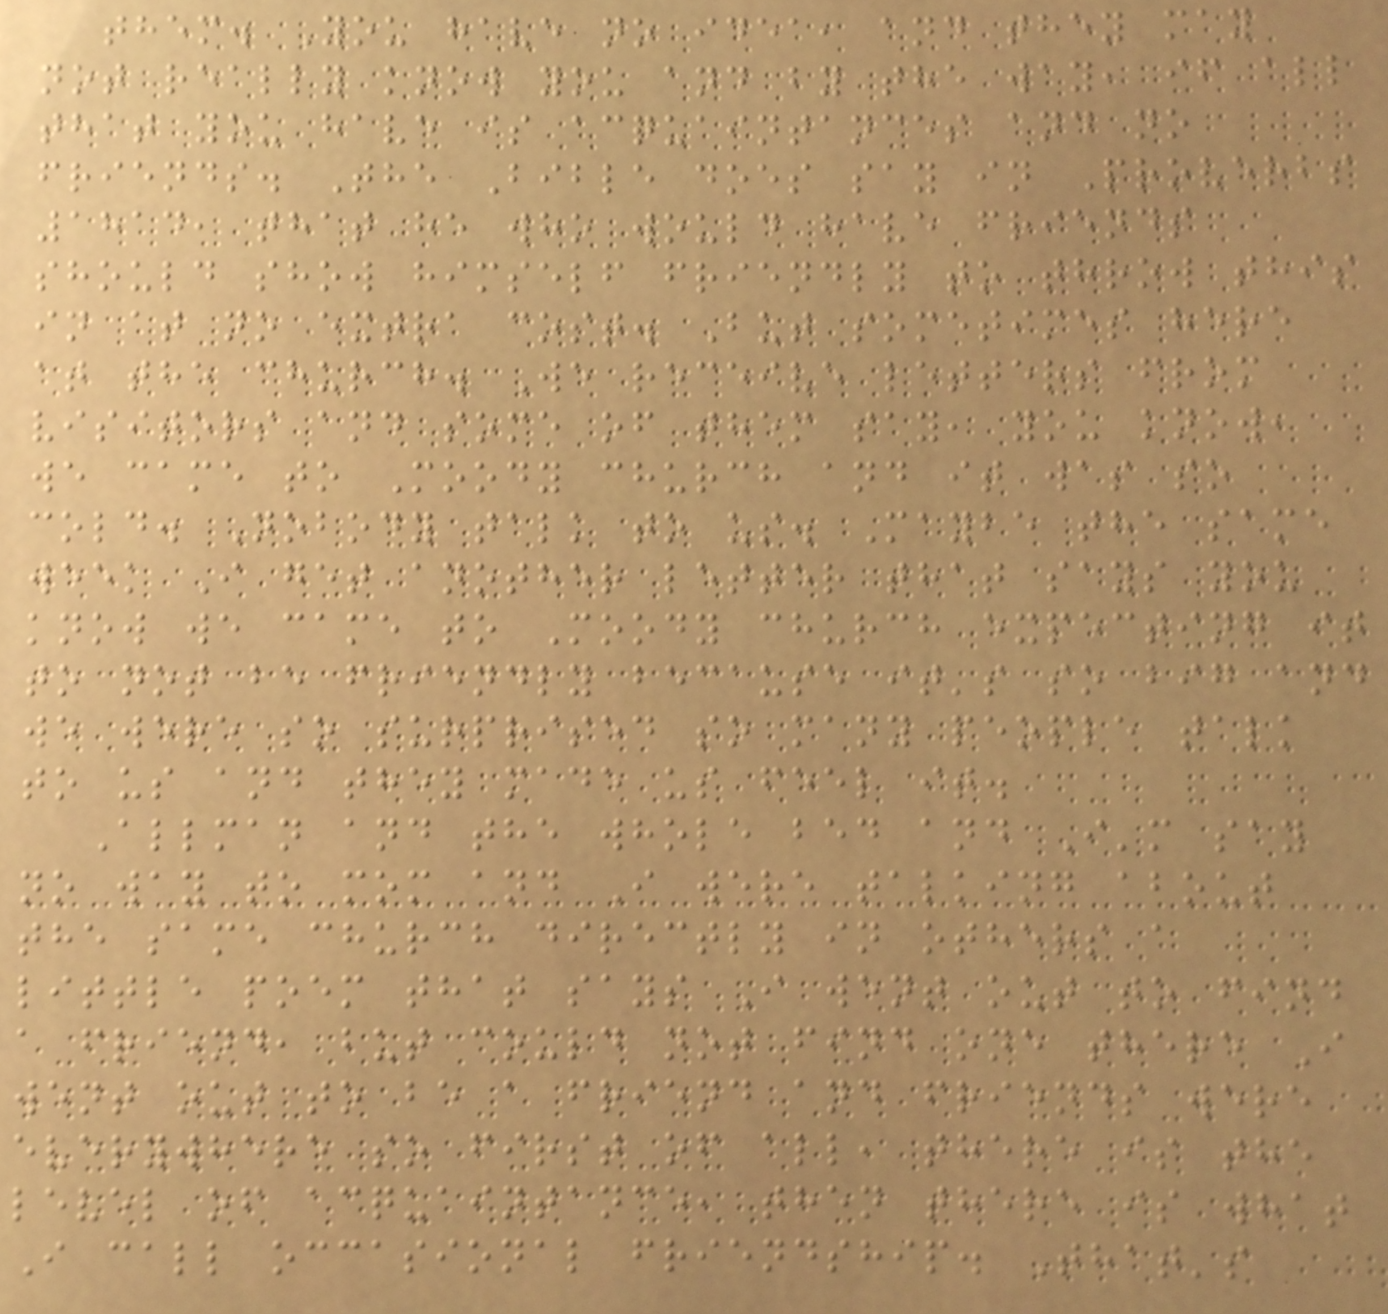them. You have no idea, and they may
not really know you and by the way, if all
that you have is acquaintances and no
friends. The Bible does say in Proverbs
1814, that he who would have friends
should show himself friendly to throw this
in at no extra cost. But sometimes here
at the church. We receive letters from
visitors and some of them say, you know,
we came to Moody church and it was so
cold. Nobody talk to us. Maybe the same
week I get another letter that says you
know we came to Moody church expecting it
to not be friendly because it's so big and
we were so surprised so many people talk
to us and they made us feel it.
Allman and the whole bed and I'm say
no way to mom and I were talking about
the same church directly in others a
little poem that says I went out to find
a friend, but could not find one there I
went out to be a friend and friends were
everywhere so first of all, there is the
level of acquaintance, then there is what
I call occasional friendship. That's
